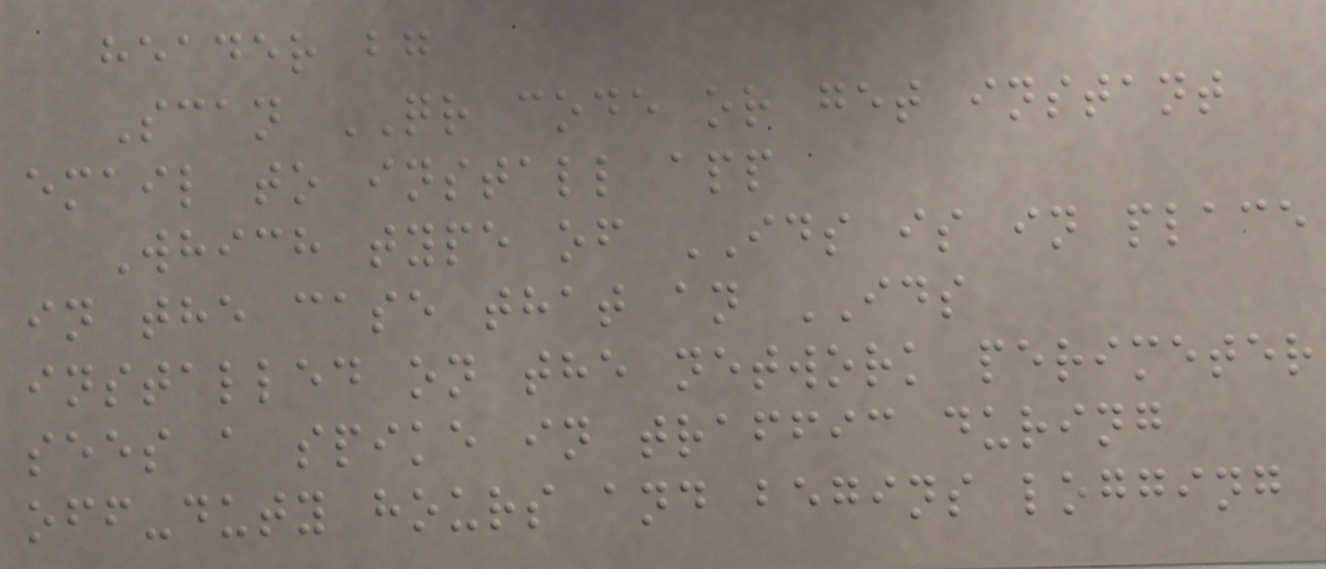header bg
Scan QR code or get instant
email to install app
Which type of IDS is in place
in the case that an IDS
installed on the network perimeter
sees a spike in traffic during
off-duty hours and begins logging
